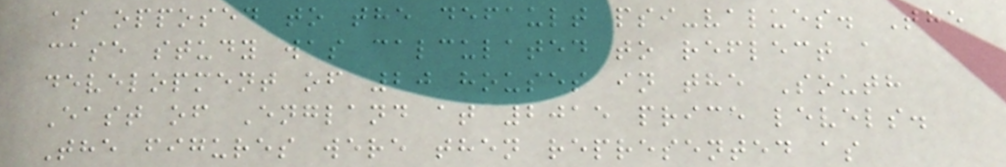as opposed to the default psi-values. The
case study was calculated to reflect a
development of 20 houses in the South
East of England at 2015 price levels.
The figures were then represented as
